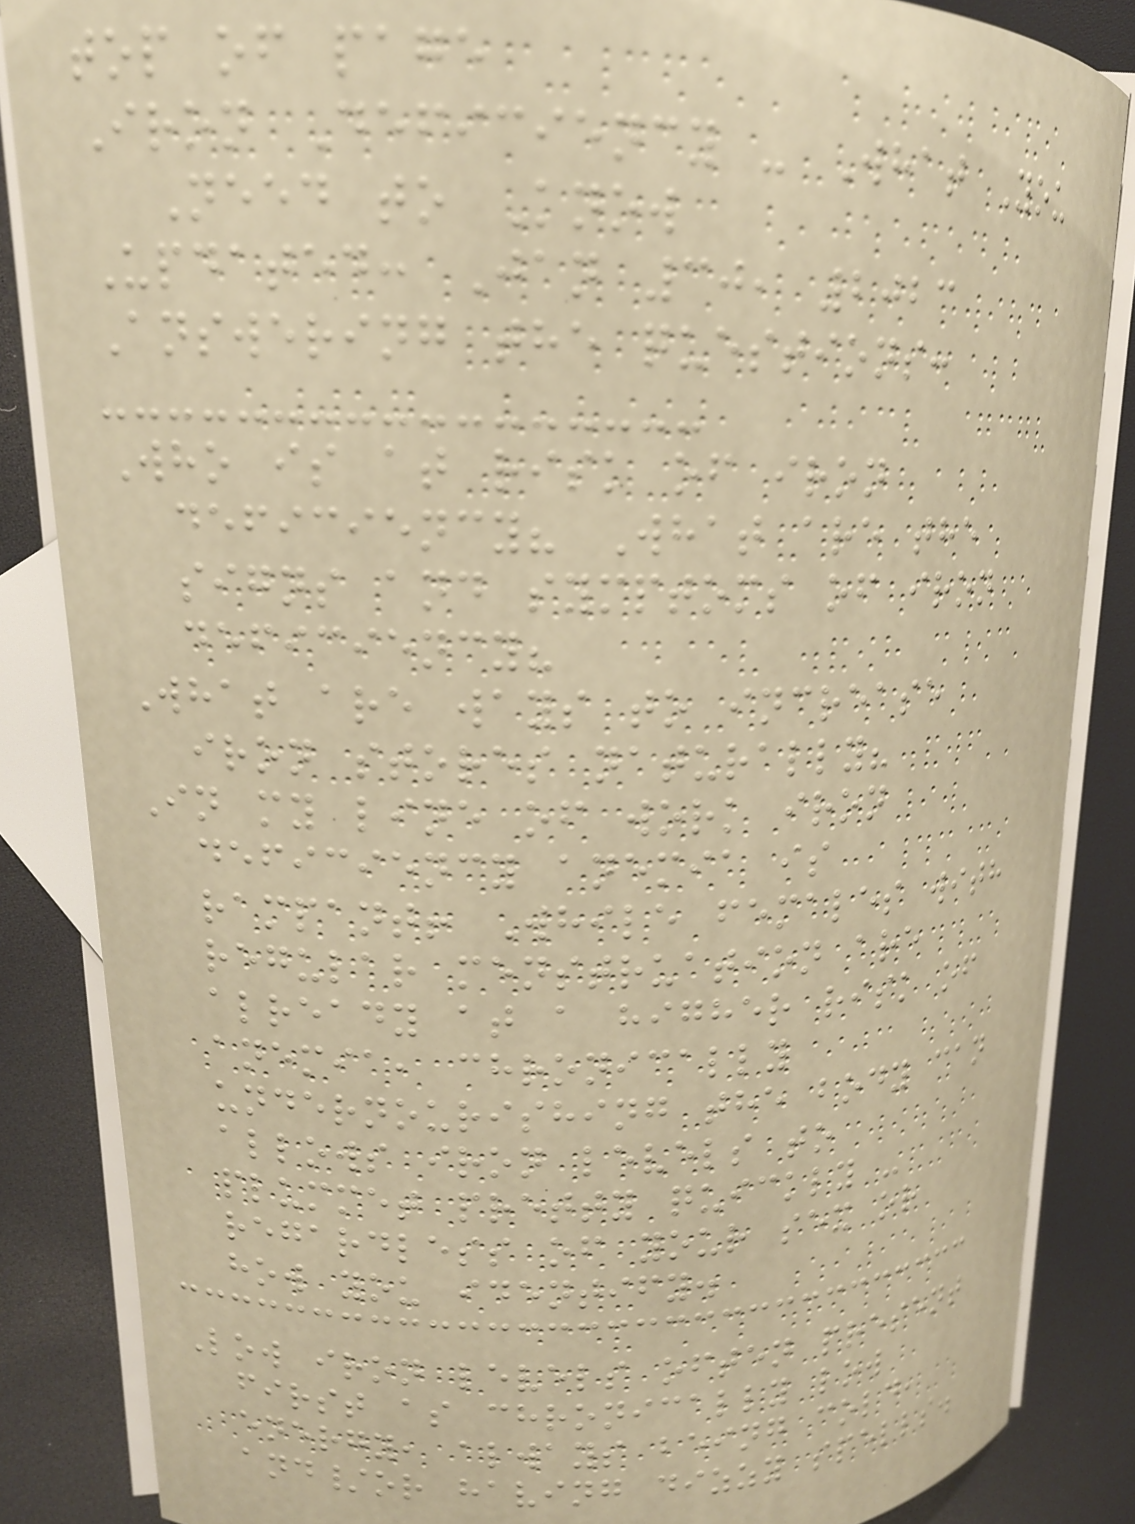top of page
Iron Deficiency - What You
Need to Know
Updated: Jan 30, 2023
Answering the questions:
Who is at risk of iron
deficiency? What are the
signs and symptoms of iron
deficiency?
What are ways to increase
iron stores naturally?
In my line of work iron
deficiency anemia is
rampant! While females with
regular menstruation are
already at a higher risk of
anemia, chronically
undernourishing the body can
allows iron levels to
plummet pretty quickly -
regardless of your sex or
how you identify.
Low iron levels often present
first as chronically low
energy, always being cold,
and/or having dizzy spells.
